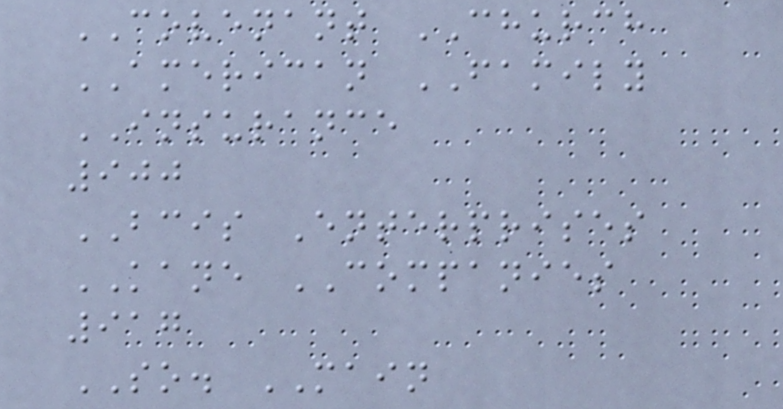COVENANT CHURCH
AMERICAN FAMILY
INSURANCE
900
BCIS Enterprises
KANE COMPANIES
917
SO. MAIN
